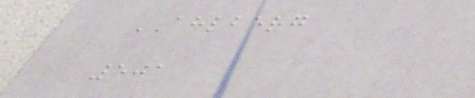AHLBERG
501
